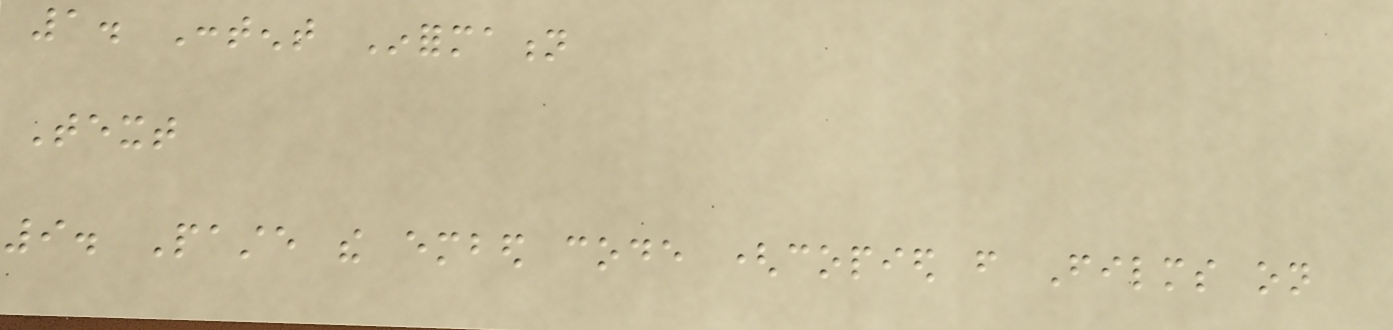1. Content Information
Text
9. Paste the embed code (copied from Films on
